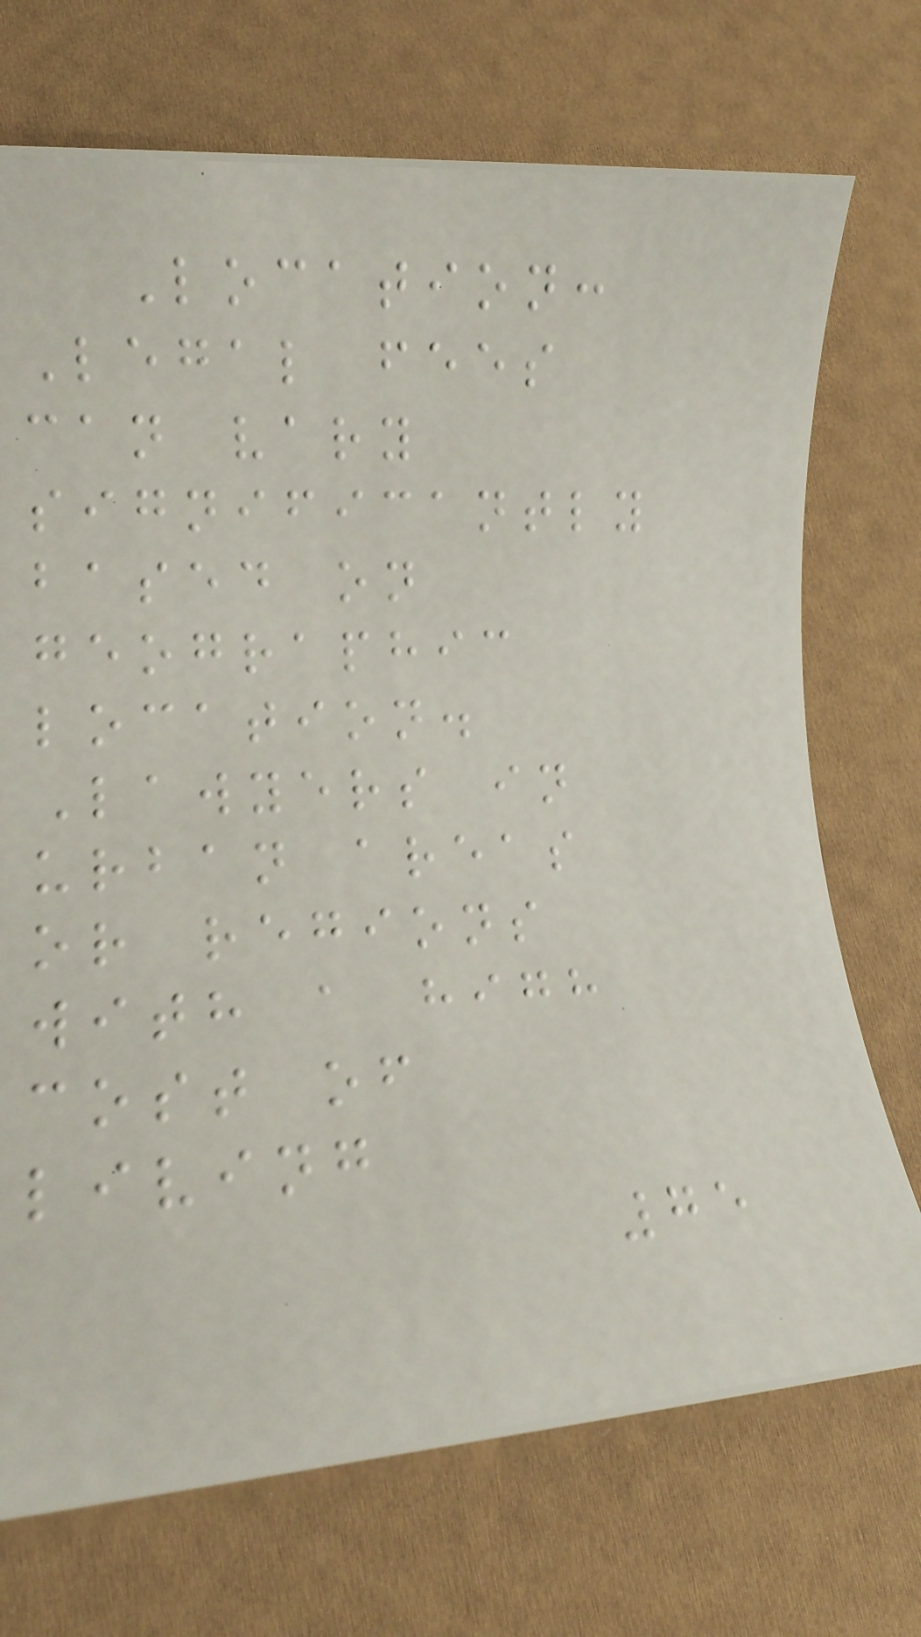Location:
Legal fees
can vary
significantly
based on
geographic
location.
Lawyers in
urban areas
or regions
with a high
cost of
living
75
